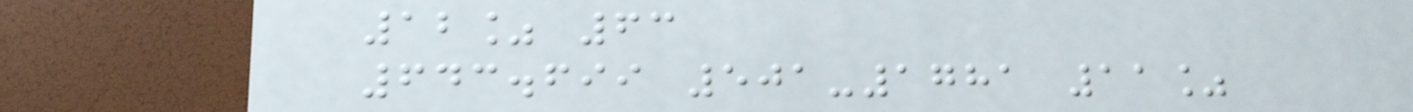12% 63
643.699 501-1781 11%
